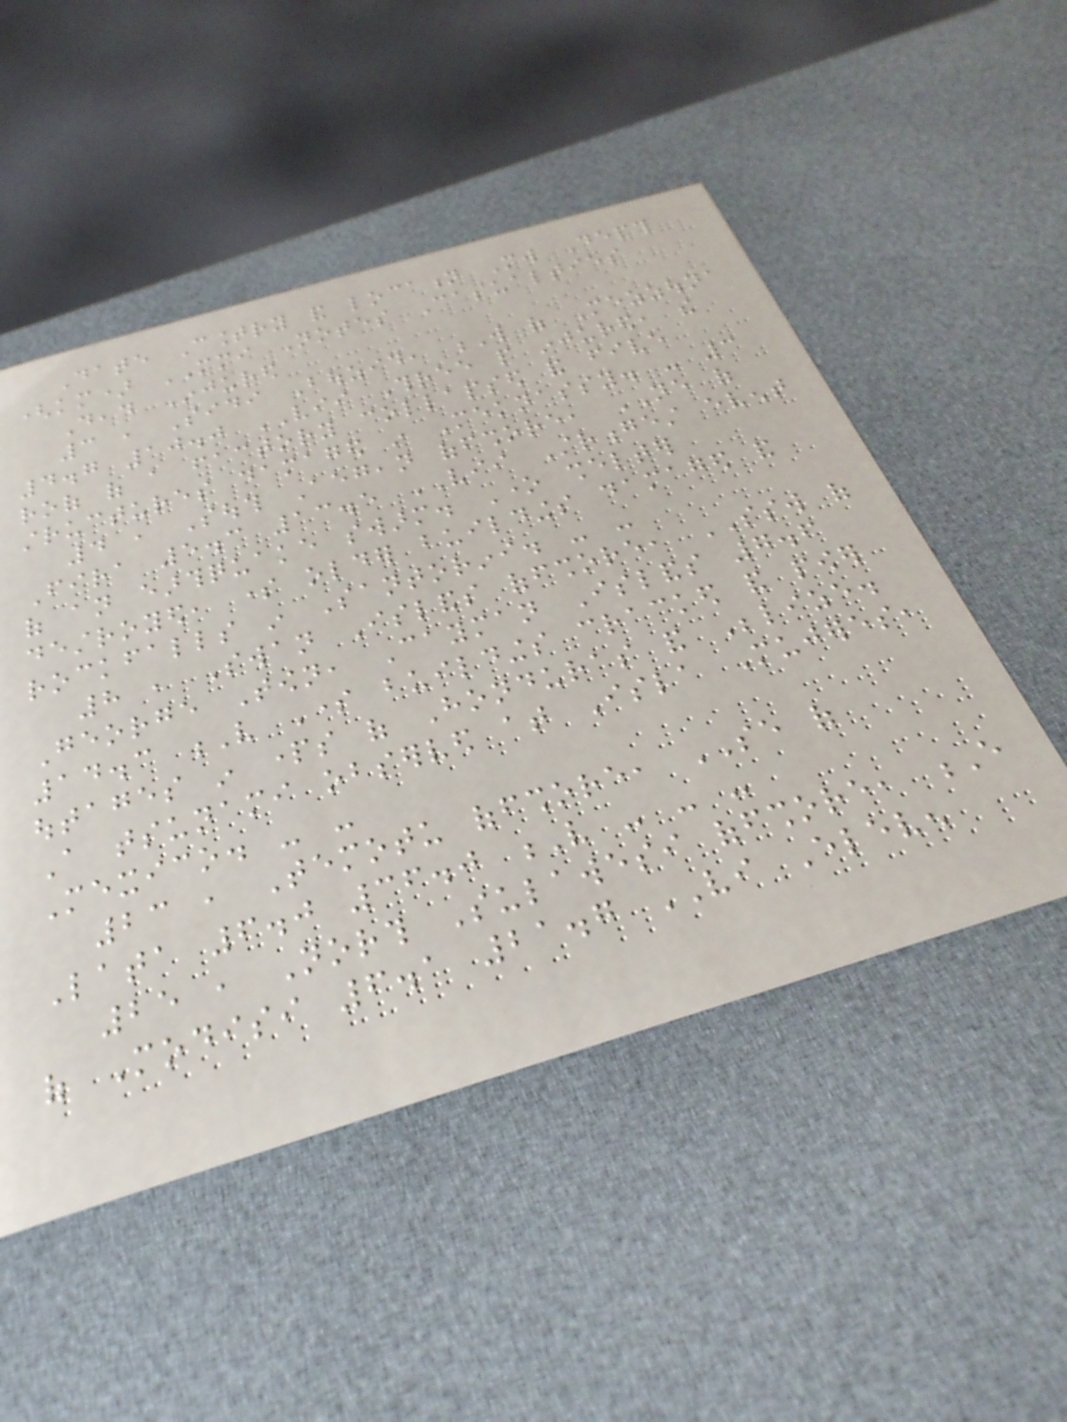Date Country and location Mw Depth
(km) MMI Notes Casualties
Dead Injured
3 , Sidi Bouzid, W of Mezzouna
4.7 10.0 VII Three people injured, the
roof of a factory collapsed and five
structures damaged in Meknassy. - 3
4 , South Aegean offshore, NE of
Fira 5.3 13.5 VII Strongest event
of an earthquake swarm. One shelter
destroyed, some older buildings damaged and
rockfalls in Santorini. - -
8 , Swan Islands offshore, SSW of
George Town, Cayman Islands 7.6
14.3 V Some buildings cracked and power
outages in parts of Honduras and Belize.
A tsunami observed at Isla Mujeres,
Mexico. - -
23 , Temotu offshore, SE of
Lata 6.0 36.0 V - - -
25 , North Sulawesi offshore, E
of Modisi 6.1 21.7 VI Eleven
